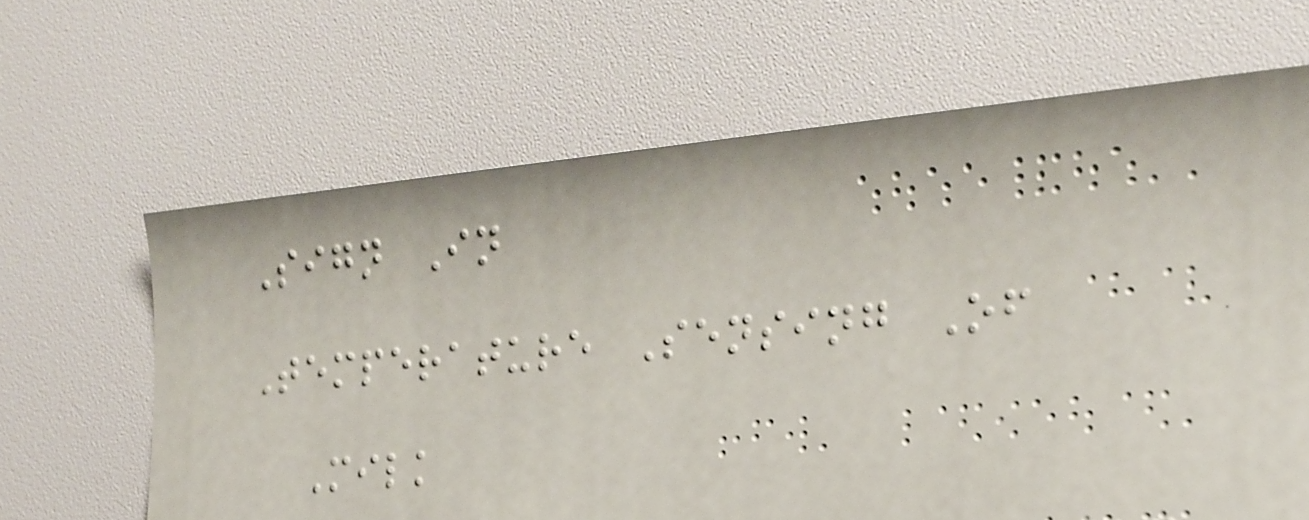Sign In
Temperature Sensing Of
Milk
